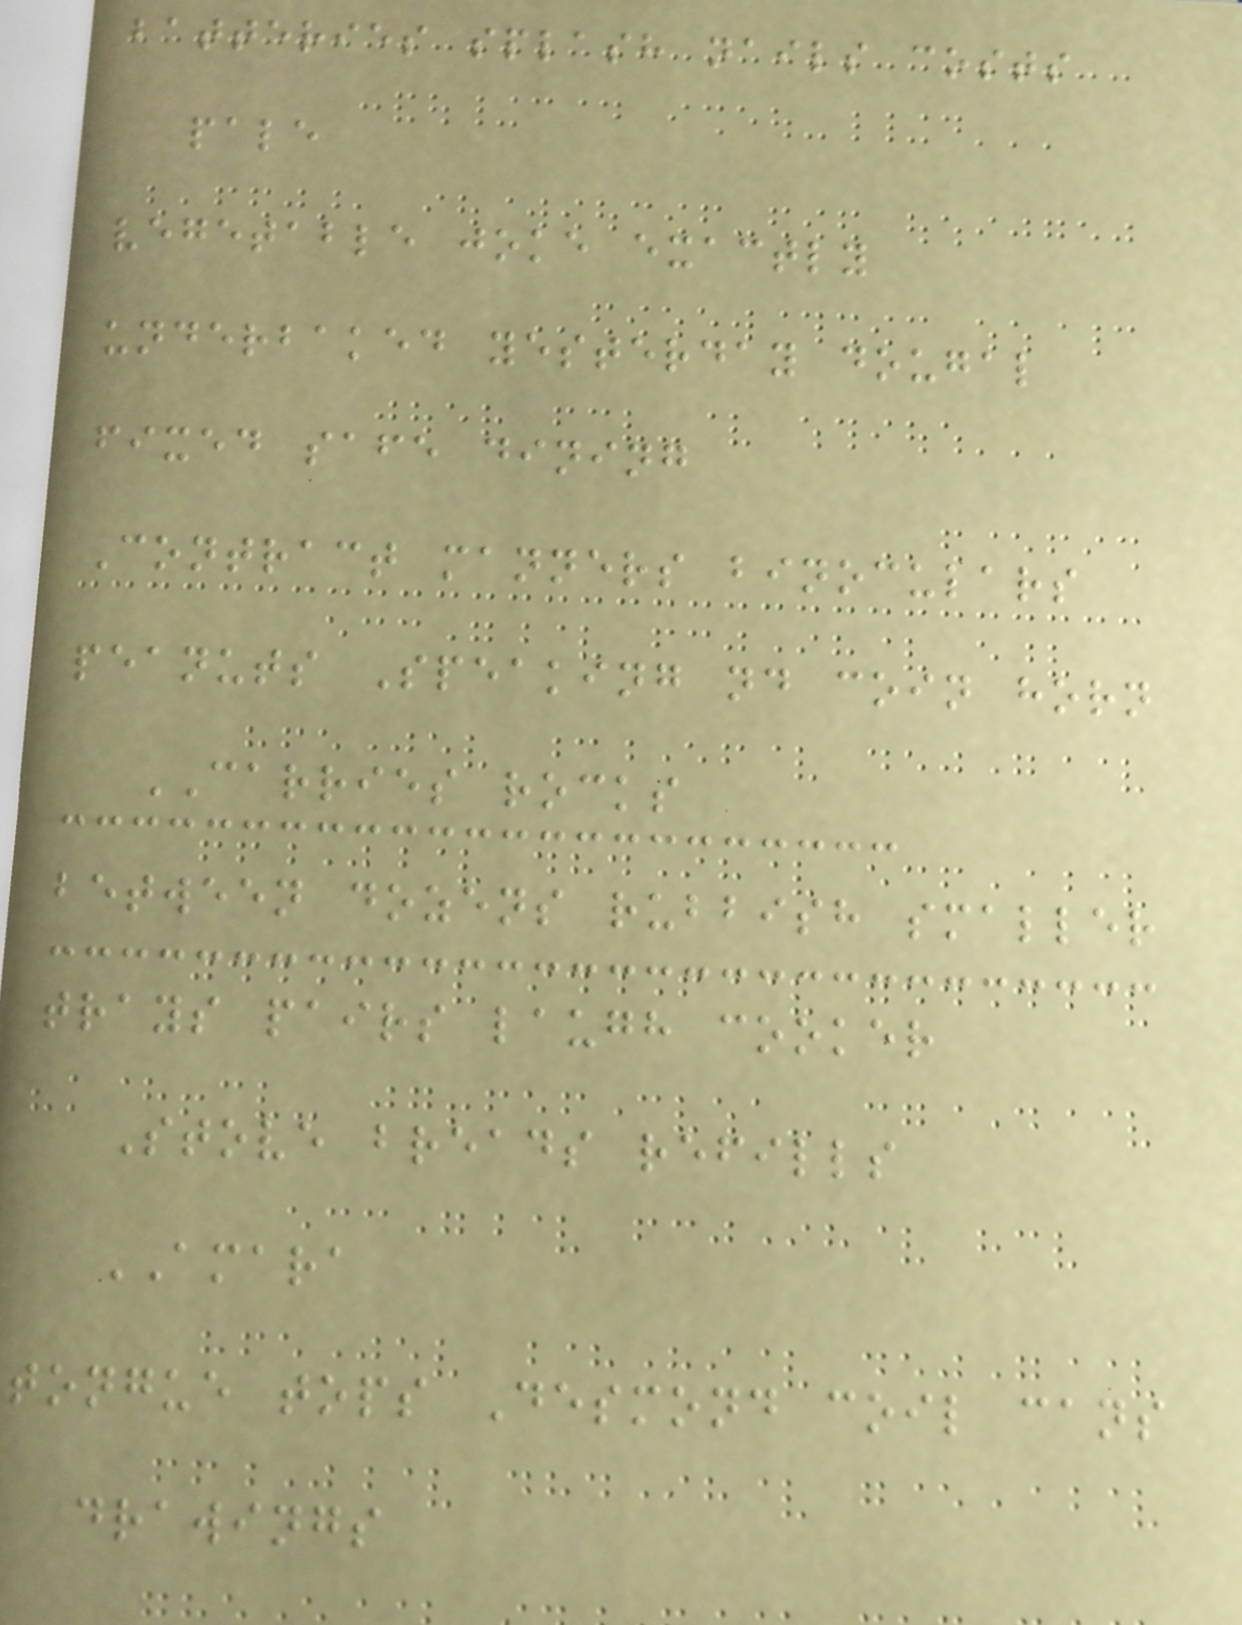batteries splash nails costs
pale
vegetable joke exactly
underbaked yesterday dougal
fixed safe dining
Contract manners binoculars
peanuts Speaking nd coin horn
CARRIES rocks
between dozens rubbish smaller
trays pairs laugh cooker
Stove breads refills
AMARA
tongue tops Desmond coil cans
drawings
